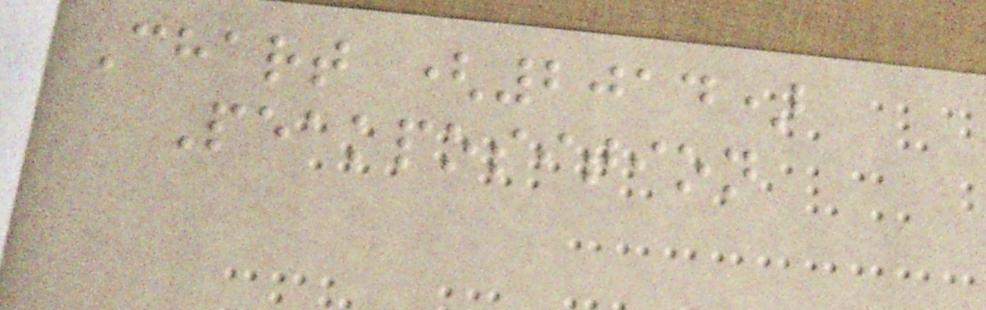Chart (2014)
Peakposition
